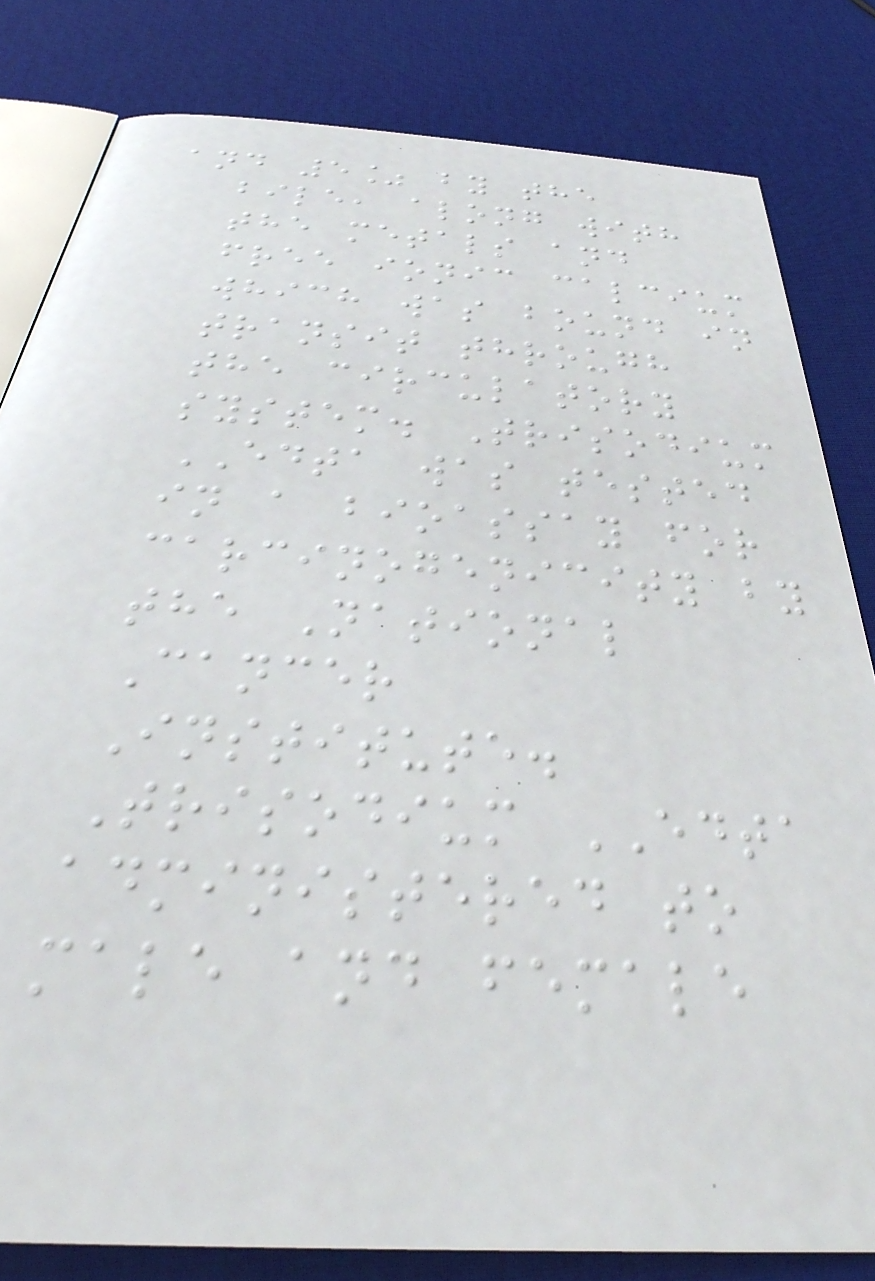and 5% by the
bile, along with
the metals and
free ionic calcium
which was bound in
transit through
the circulatory
system. Trisodium
EDTA was tested
in a bioassay for
carcinogenicity by
the National
Cancer
Institute.
Trisodium EDTA
administered to
male and female
